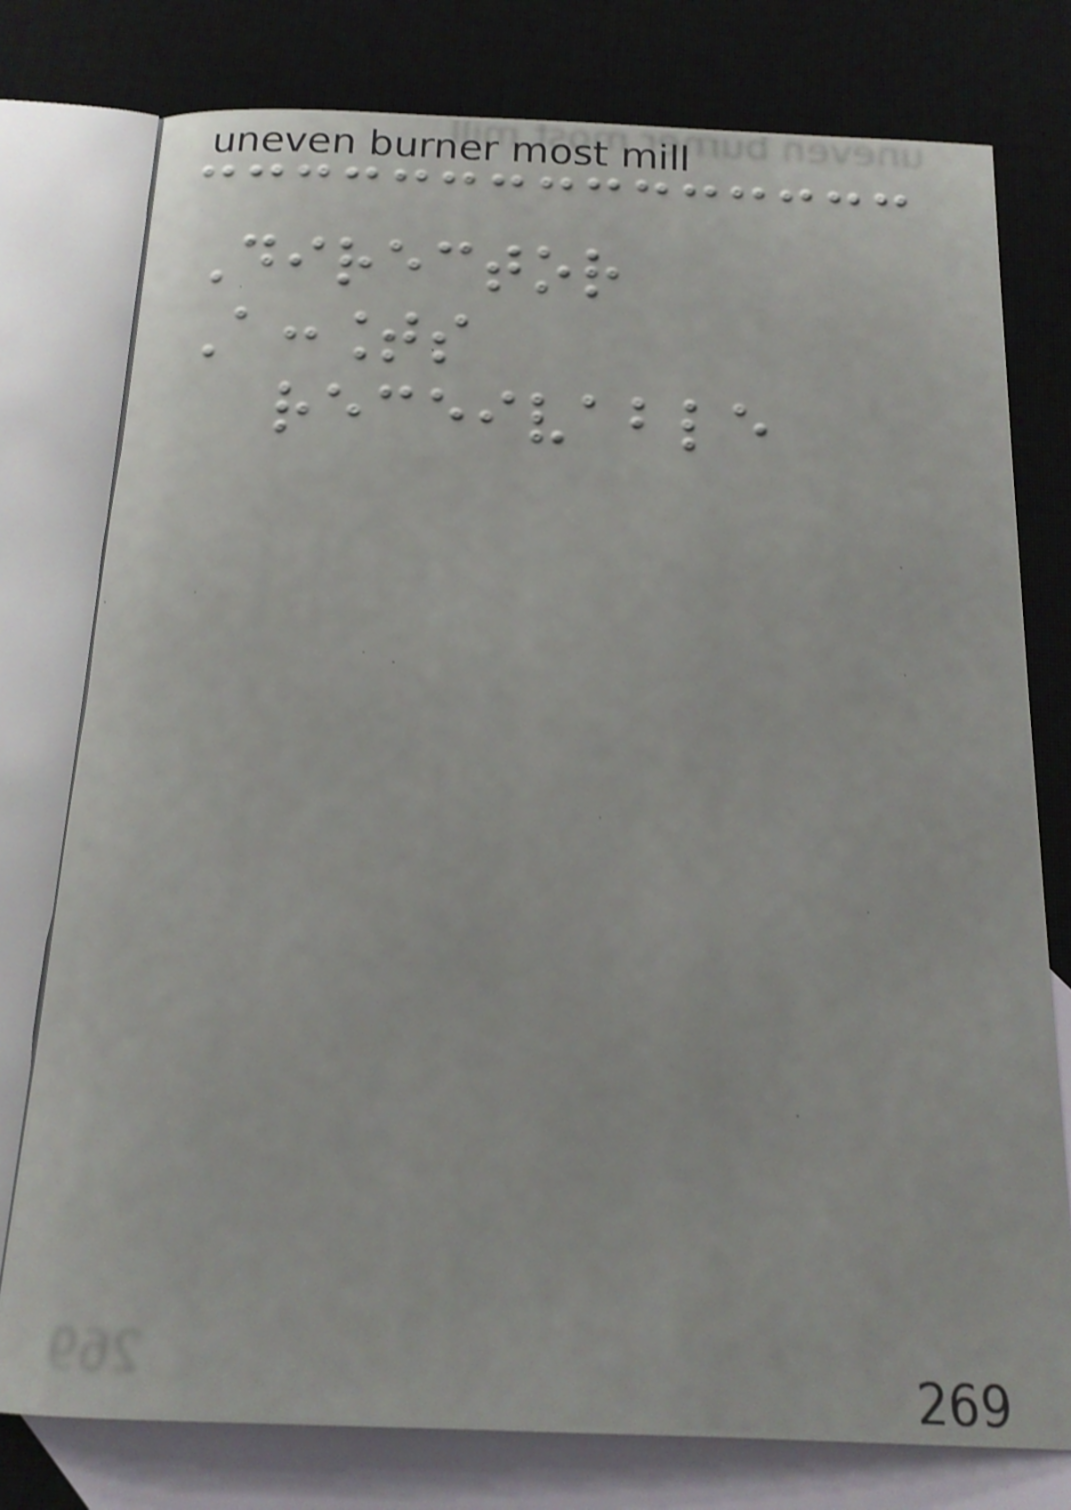Director
Accounts
receivable
